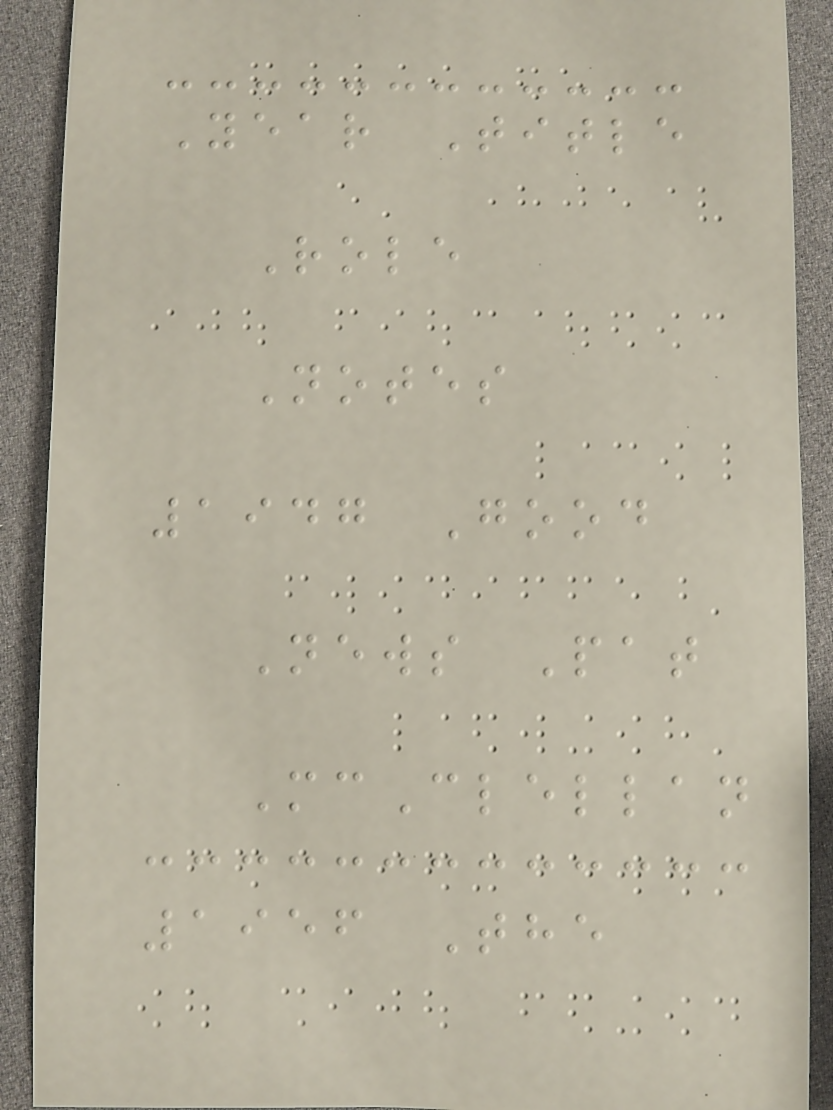Year Title
Role
Notes
1947 Good
News Pat
McClellan
1956 The
